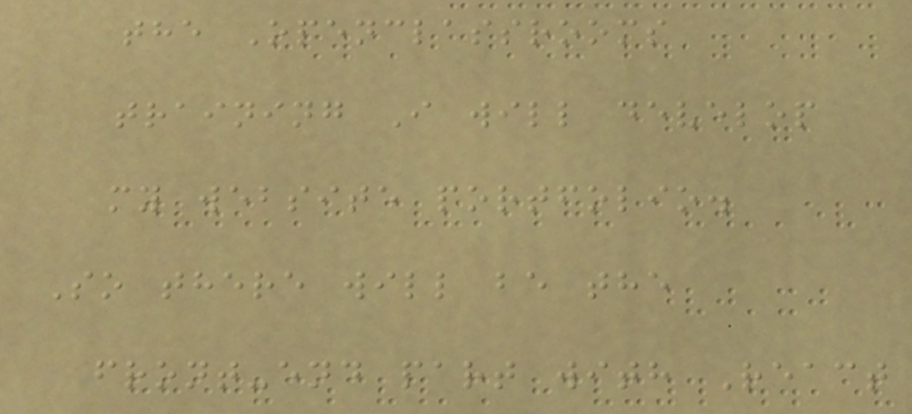the Openclassrooms
training I will develop
my website portfolio.
So there will be the
front-end part with React
